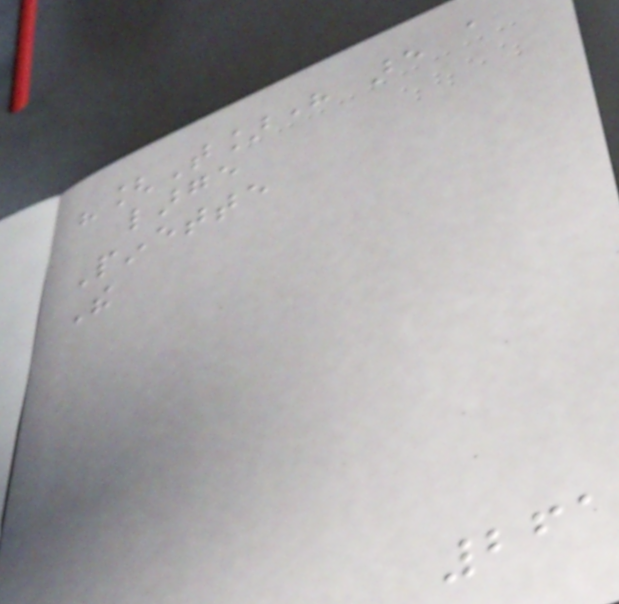"[T]here are a
large
Pinette
The
261
